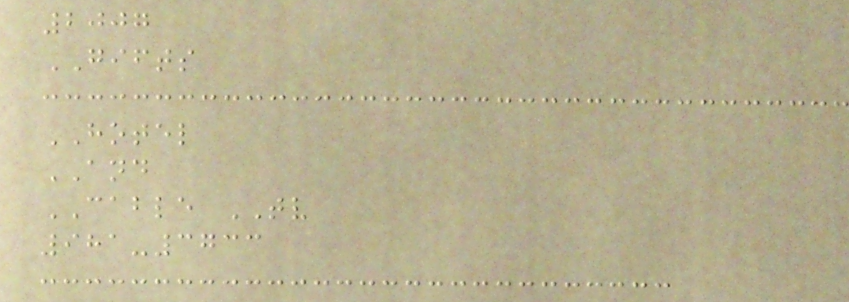2007
GIFTS
HOTEL
AND
CABLE TV
981-3733
